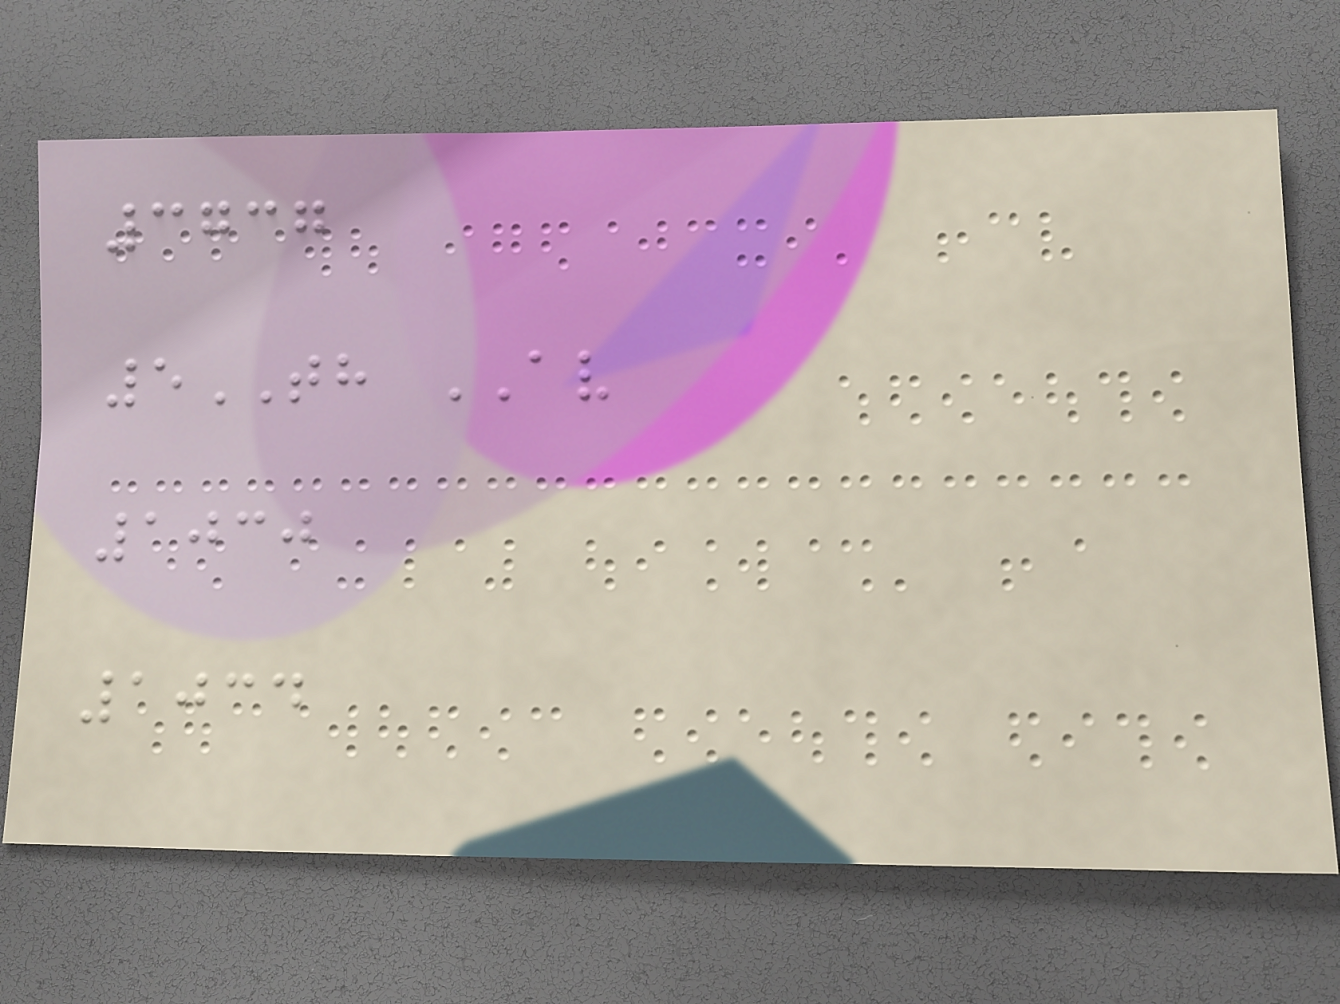3737
5TH AV
1030
1034
